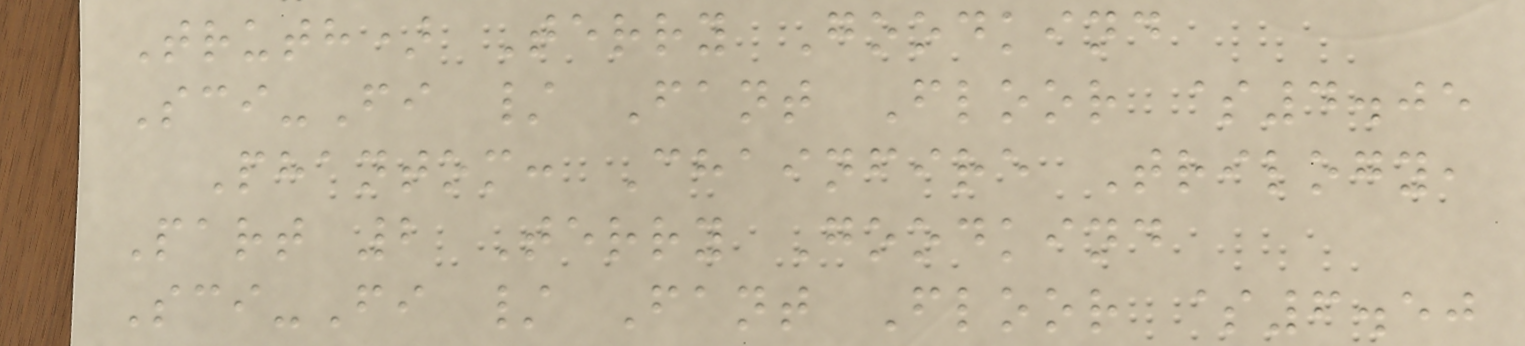Truth) Terry Goodkind
Sci-Fi / Fant Floor $4.05
Phantom: Chainfire Trilogy,
Part 2 Terry Goodkind
Sci-Fi / Fant Floor $6.50
